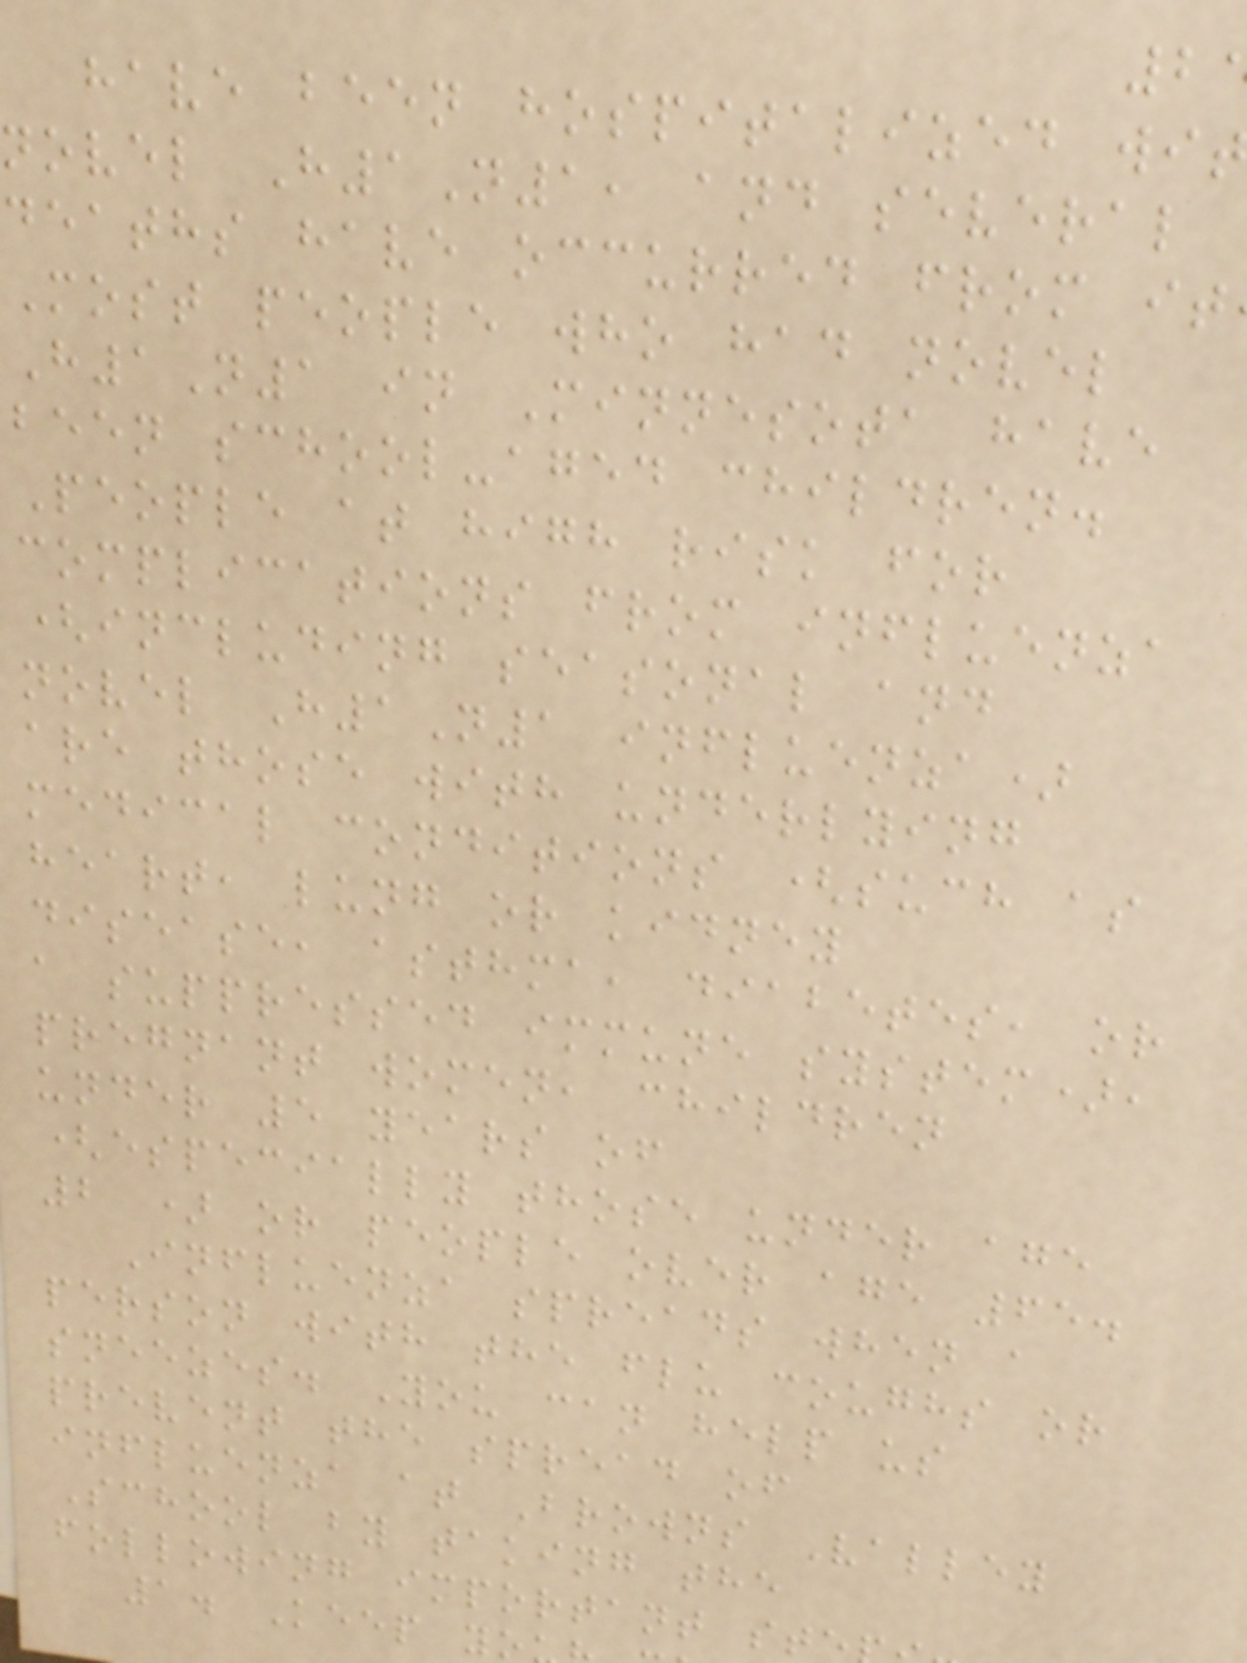have been hospitalized wi
novel H1N1, and several
deaths have occurred from it
Most people who had novel
H1N1 in Minnesota have
been school-aged children.
People at high risk for
complications from influenza
(including seasonal and
novel H1N1 influenza)
are those with underlying
medical conditions (such as
heart, lung or kidney
disease, asthma, diabetes, or
a suppressed immune system),
pregnant women, children
under 5 years of
(especially those under age
2 ) or people over age 65.
Influenza spreads when a
person with the flu coughs or
sneezes. You can help us
prevent the spread of
influenza at Browns Valley
School by taking the
following important st
1. Keep yo
